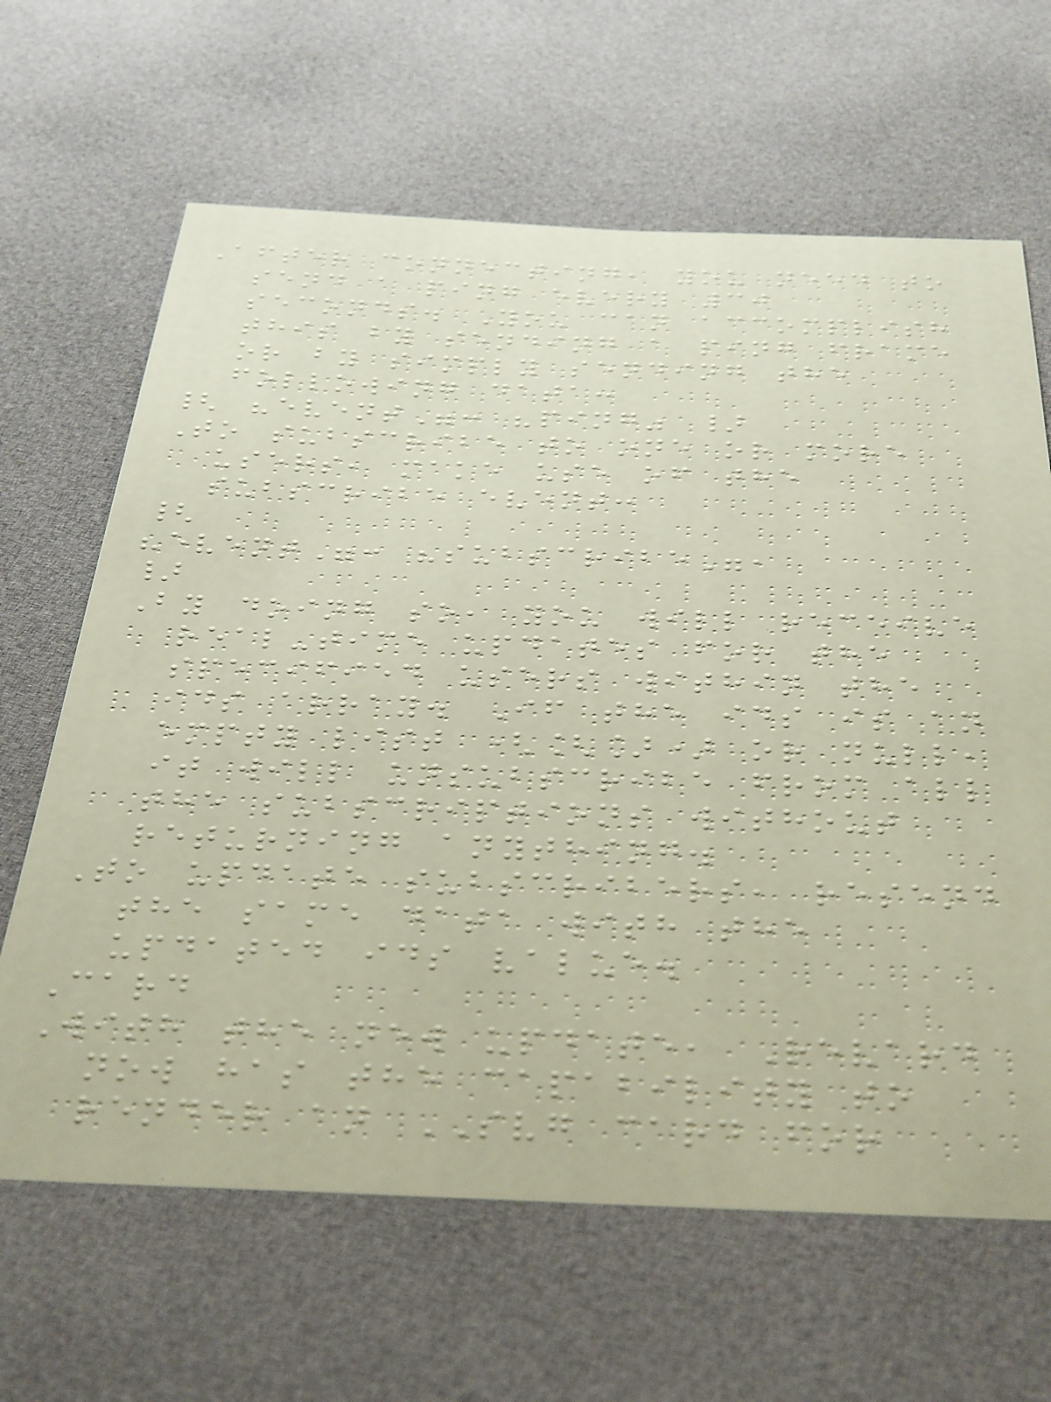After connecting, you need to
send a ping every 30
seconds. You can accomplish
this by sending a ping frame
or by simply sending the
following data:
{ "event": "ping" }
To subscribe to one or more
users, make use of the
subscribe event:
{
"event": "subscribe",
}
By doing so, you will receive
real-time updates for the
specified users within the
ids array. If the ids is an
empty list ([]) or null,
it will unsubscribe from all
the subscriptions without
returning anything.
To update subscribers, resend
the same data with the
updated ids value.
Card
With the new update, Revard
now has the capability to
render an SVG card for
